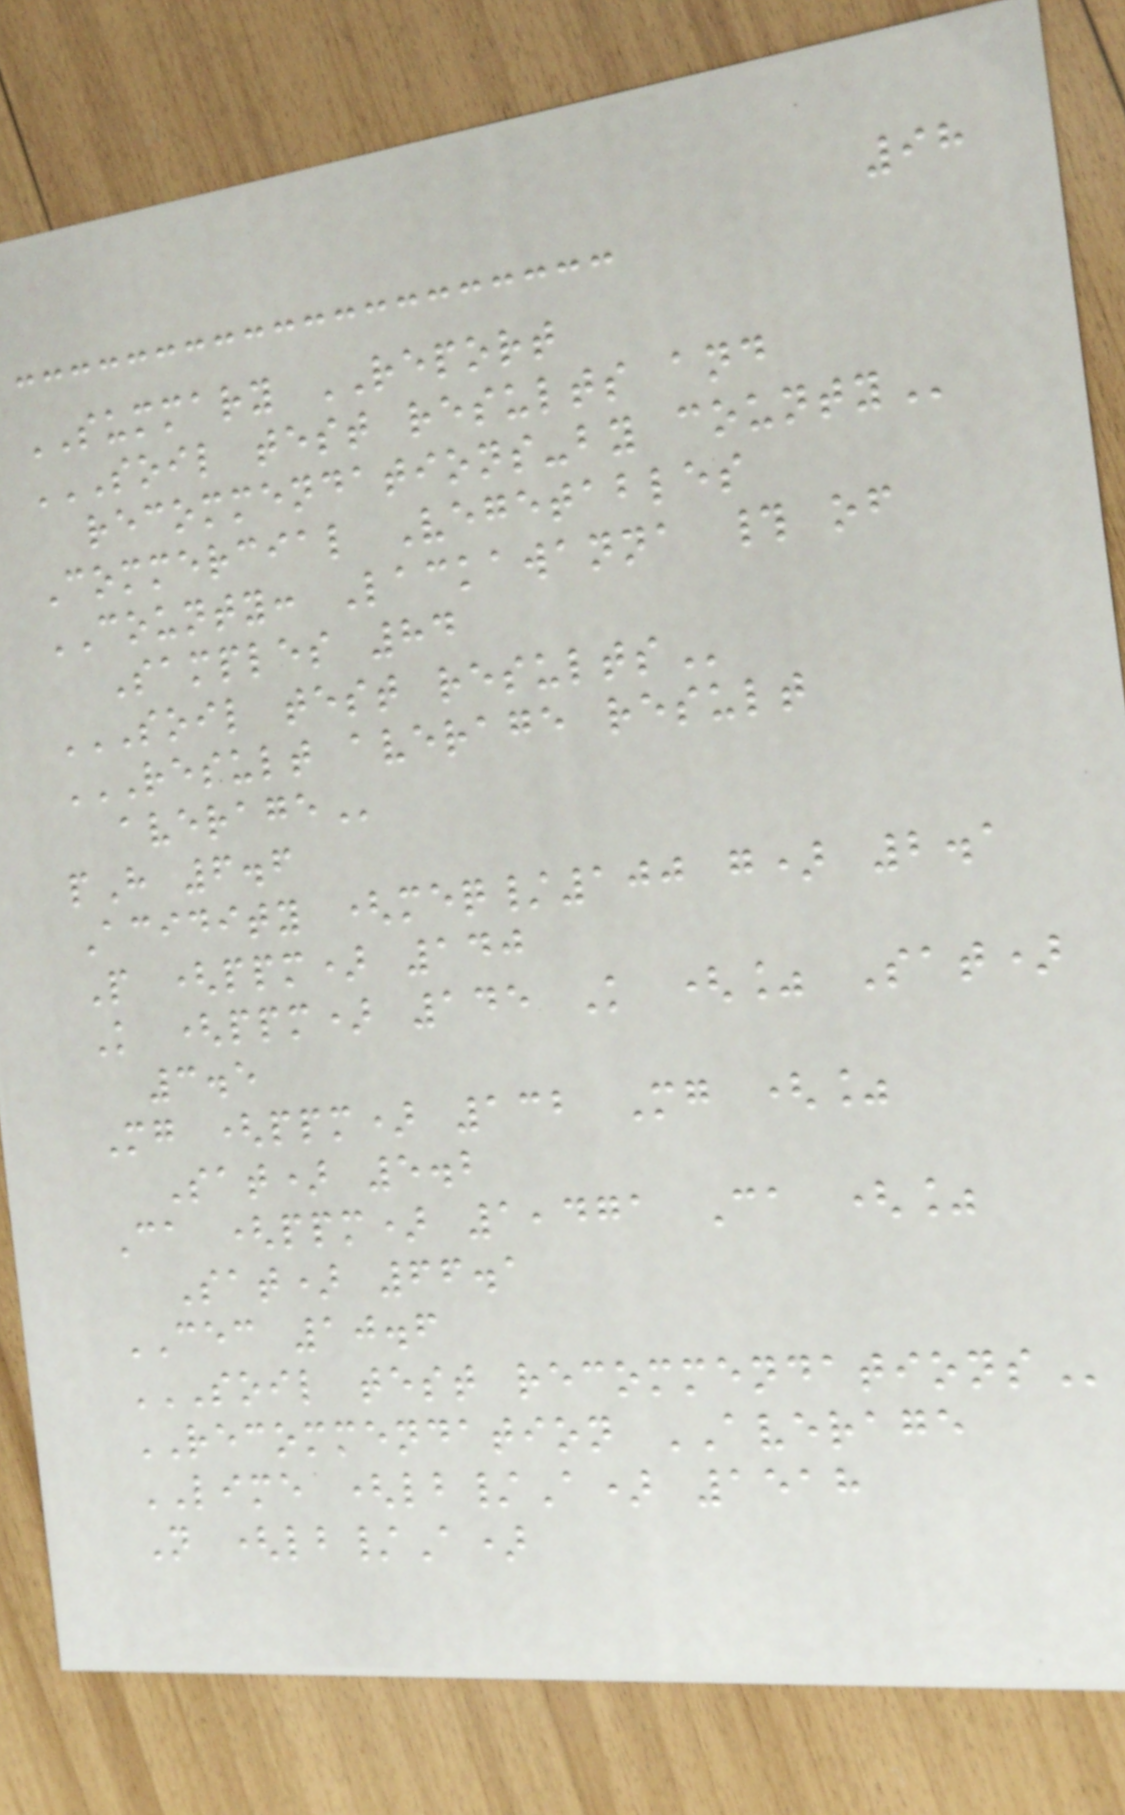98
SUMMARY REPORT
SOIL TEST RESULTS AND
RECOMMENDATIONS-BY COUNTY
Commercial Vegetables
COUNTY: Lackawanna # of
Samples 84
SOIL TEST RESULTS
RESULT AVERAGE RESULT
AVERAGE
pH 6.6
Acidity (meq/100 g) 2.1
P (ppm) 140
K (ppm) 145 K (% Sat)
3.5
Mg (ppm) 132 Mg (%
Sat) 5.2
Ca (ppm) 1,471 Ca (%
Sat) 66.1
CEC 10.6
SOIL TEST RECOMMENDATIONS
RECOMMENDATION AVERAGE
LIME (lb/A) 1518
N (lb/A)
